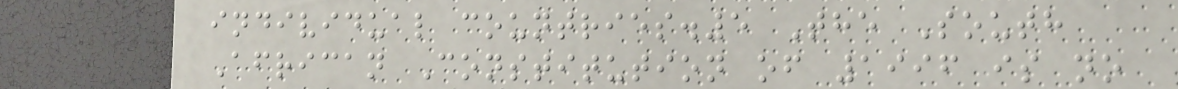individual countries.5 The South
African Constitution of 1996 is no
